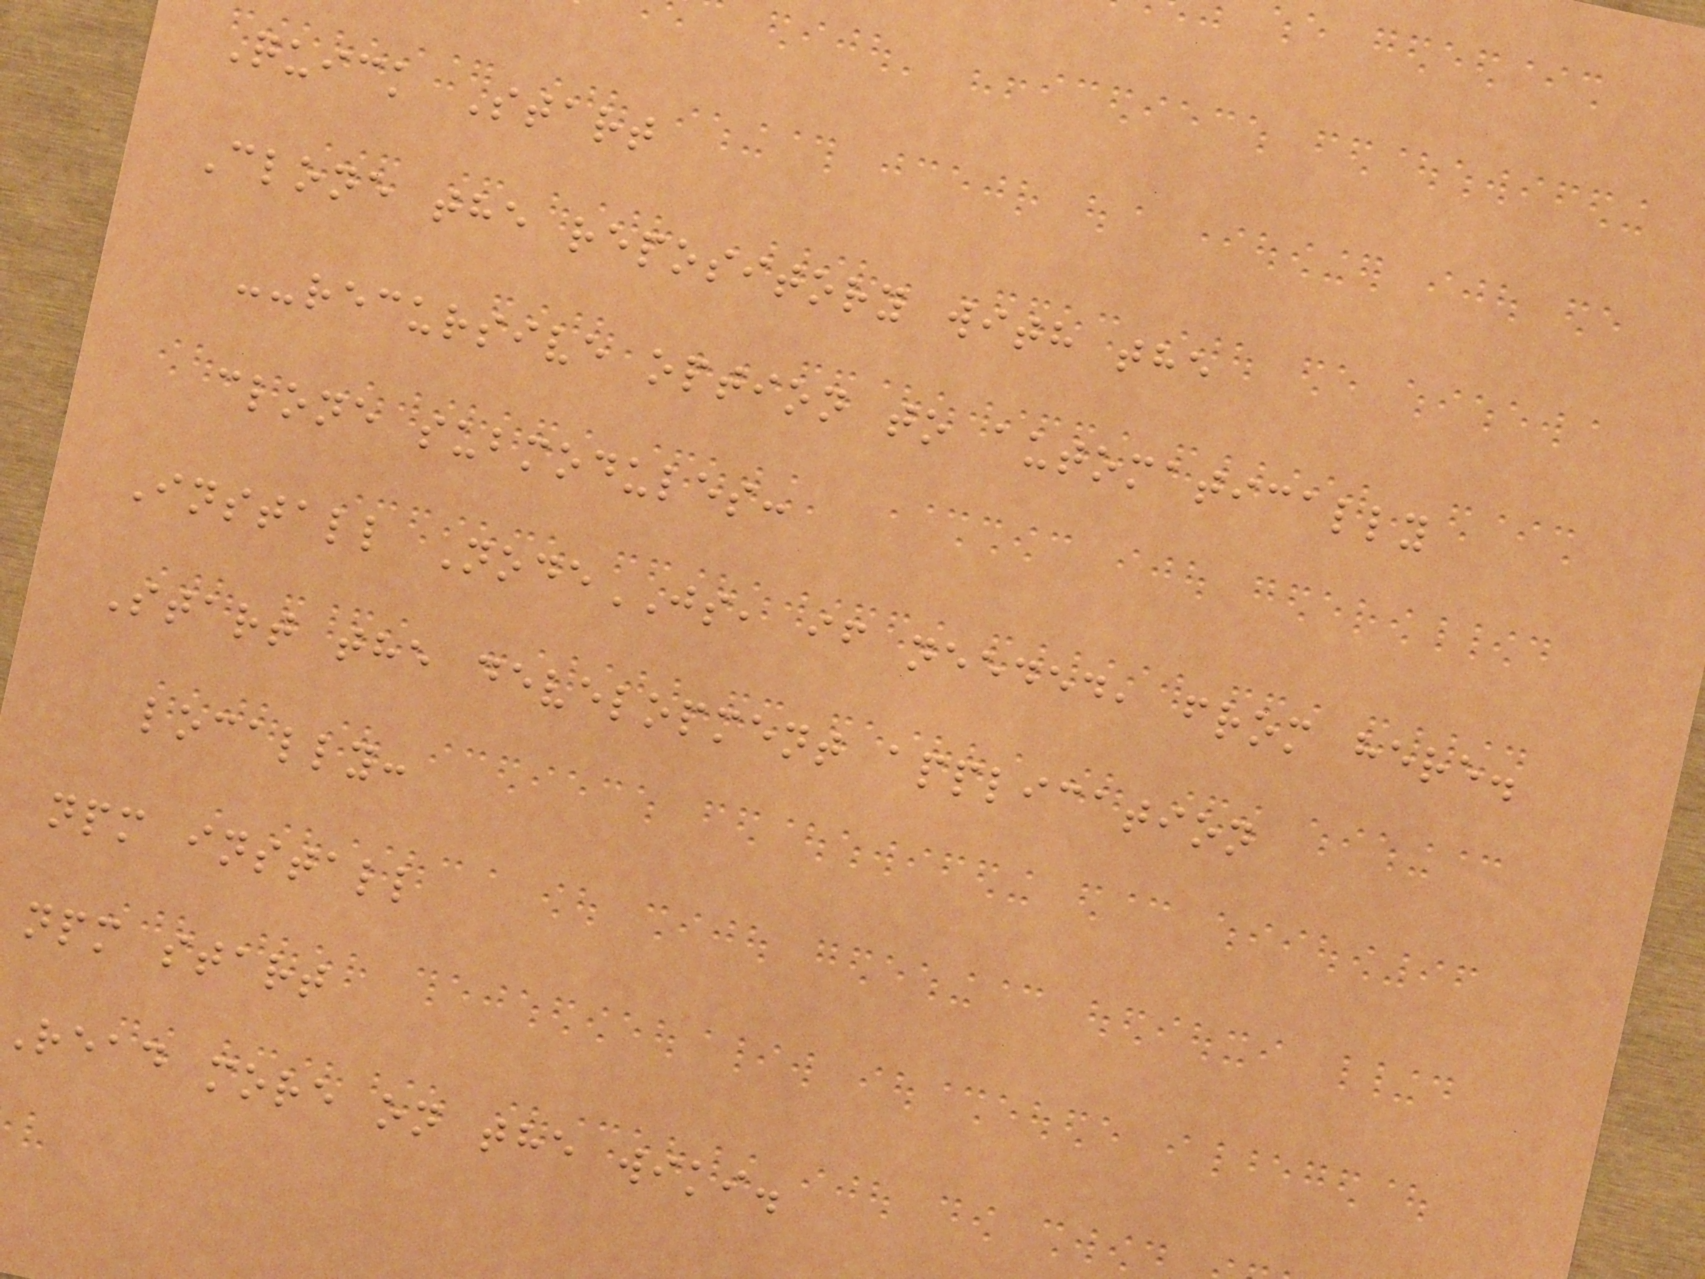Quick Start
Clone the repository with the
--recursive option to automatically
clone submodules:
Install NodeJS, if needed, from here.
Start the development application
locally:
npm install
npm start
read more on the wiki.
